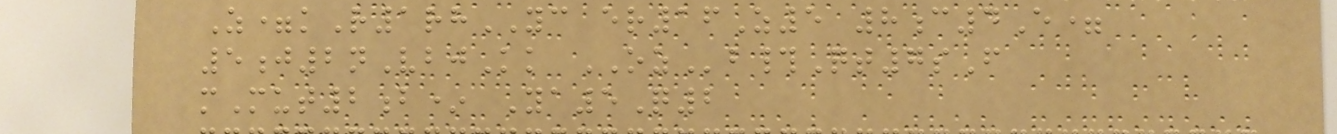Z=kR1rhYC er16Z5 8c4E=
5j2nVbjKk OZb#Qt7sF
mMut2b* Ya5Q2
